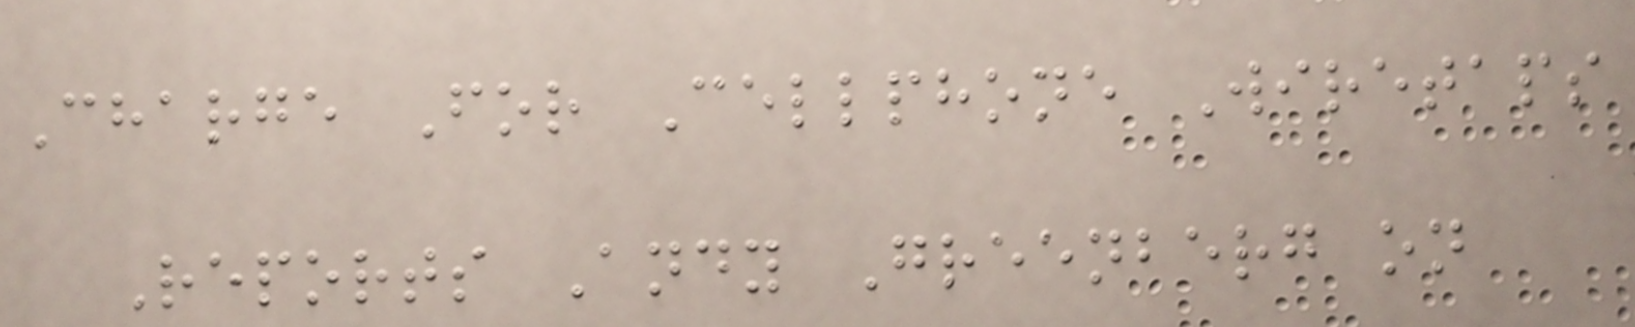Charge For Cellphone Wiretaps
Reports Andy Greenberg on
